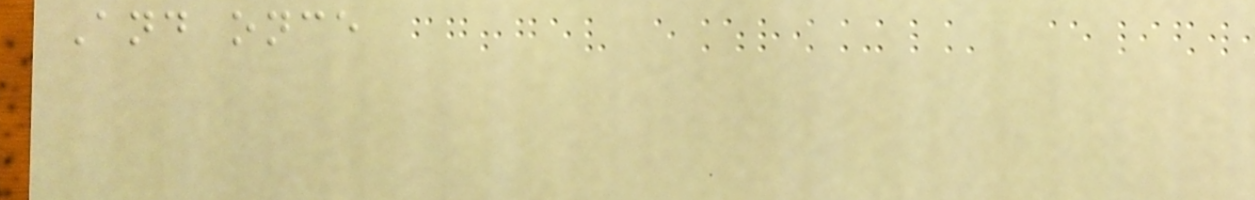And once
